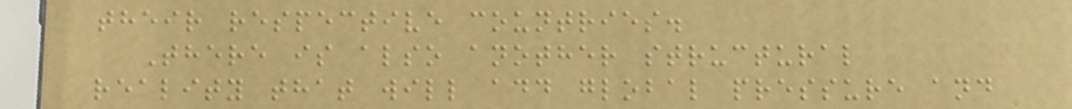their respective countries.
There is also another structural
reality that will add global pressure and
